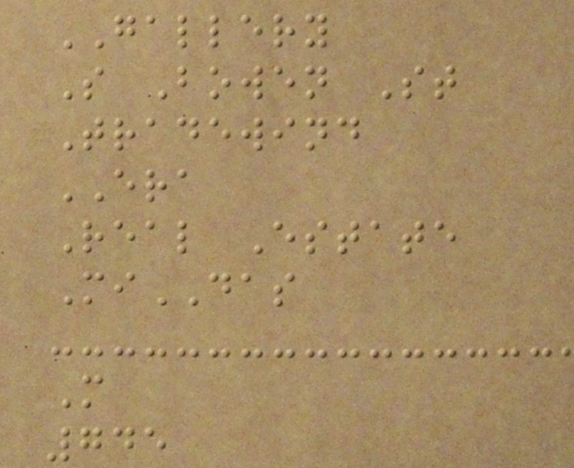GALLERY
S Bowen St
Tradewind
ERA
Real Estate
MiDAS
M
745
